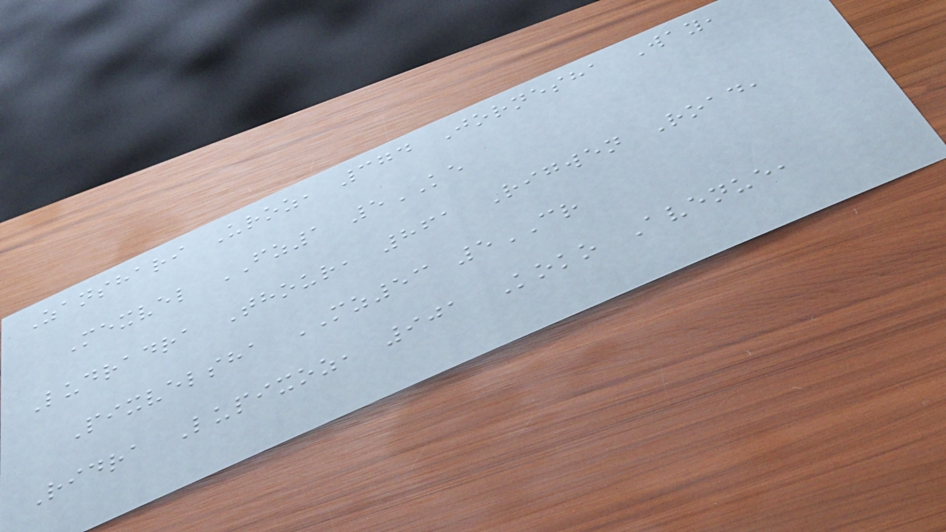Zanshari Uroz, 374 Jornesha Way,
Mexvel FZ1 5KE
Ludradra Thour, 861 Rigwen Road,
Pixvelsha MZ53 5CR
Ridra Lupixoz, 901 Koko Avenue,
